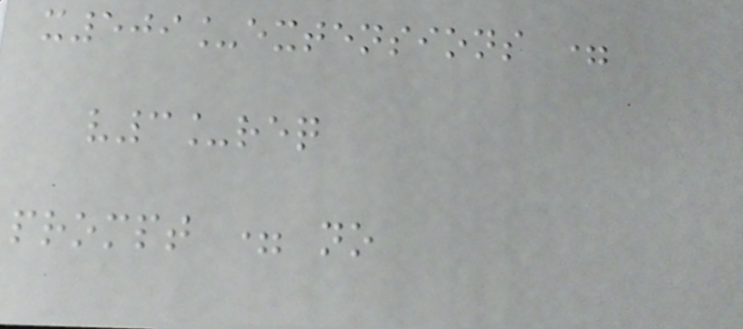x509_extensions =
v3_req
prompt = no
